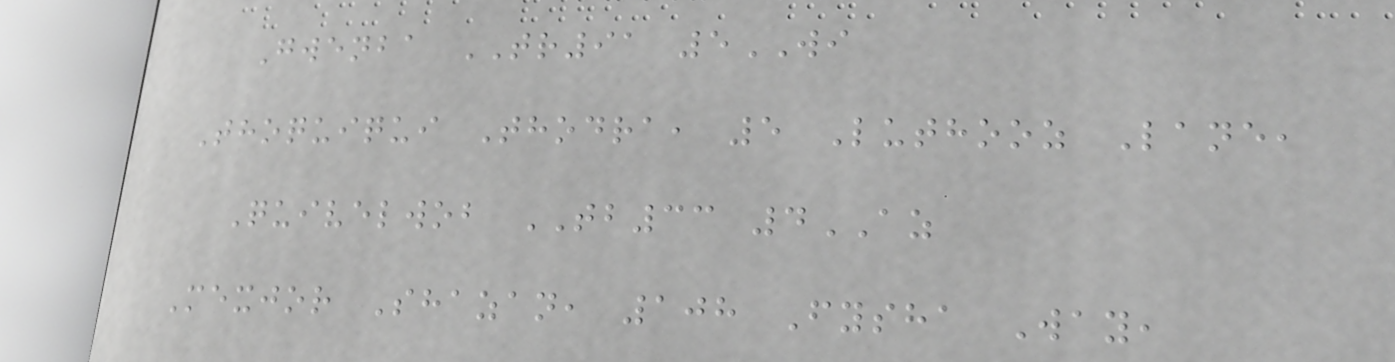Gwenba TR91 5WI
Thoquiqui Thodra, 5 Luthooz Lane,
Quivelwob TB33 4AZ
Mexjor Shazan, 108 Fysha Way,
